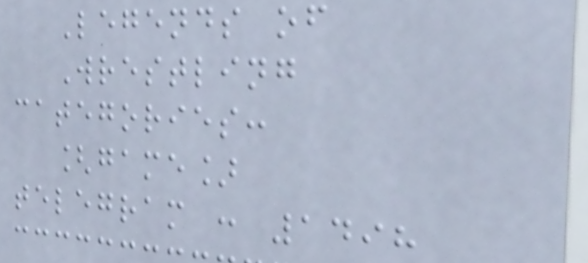Legends of
Wrestling
categories:
[game]
telegram : 1498
